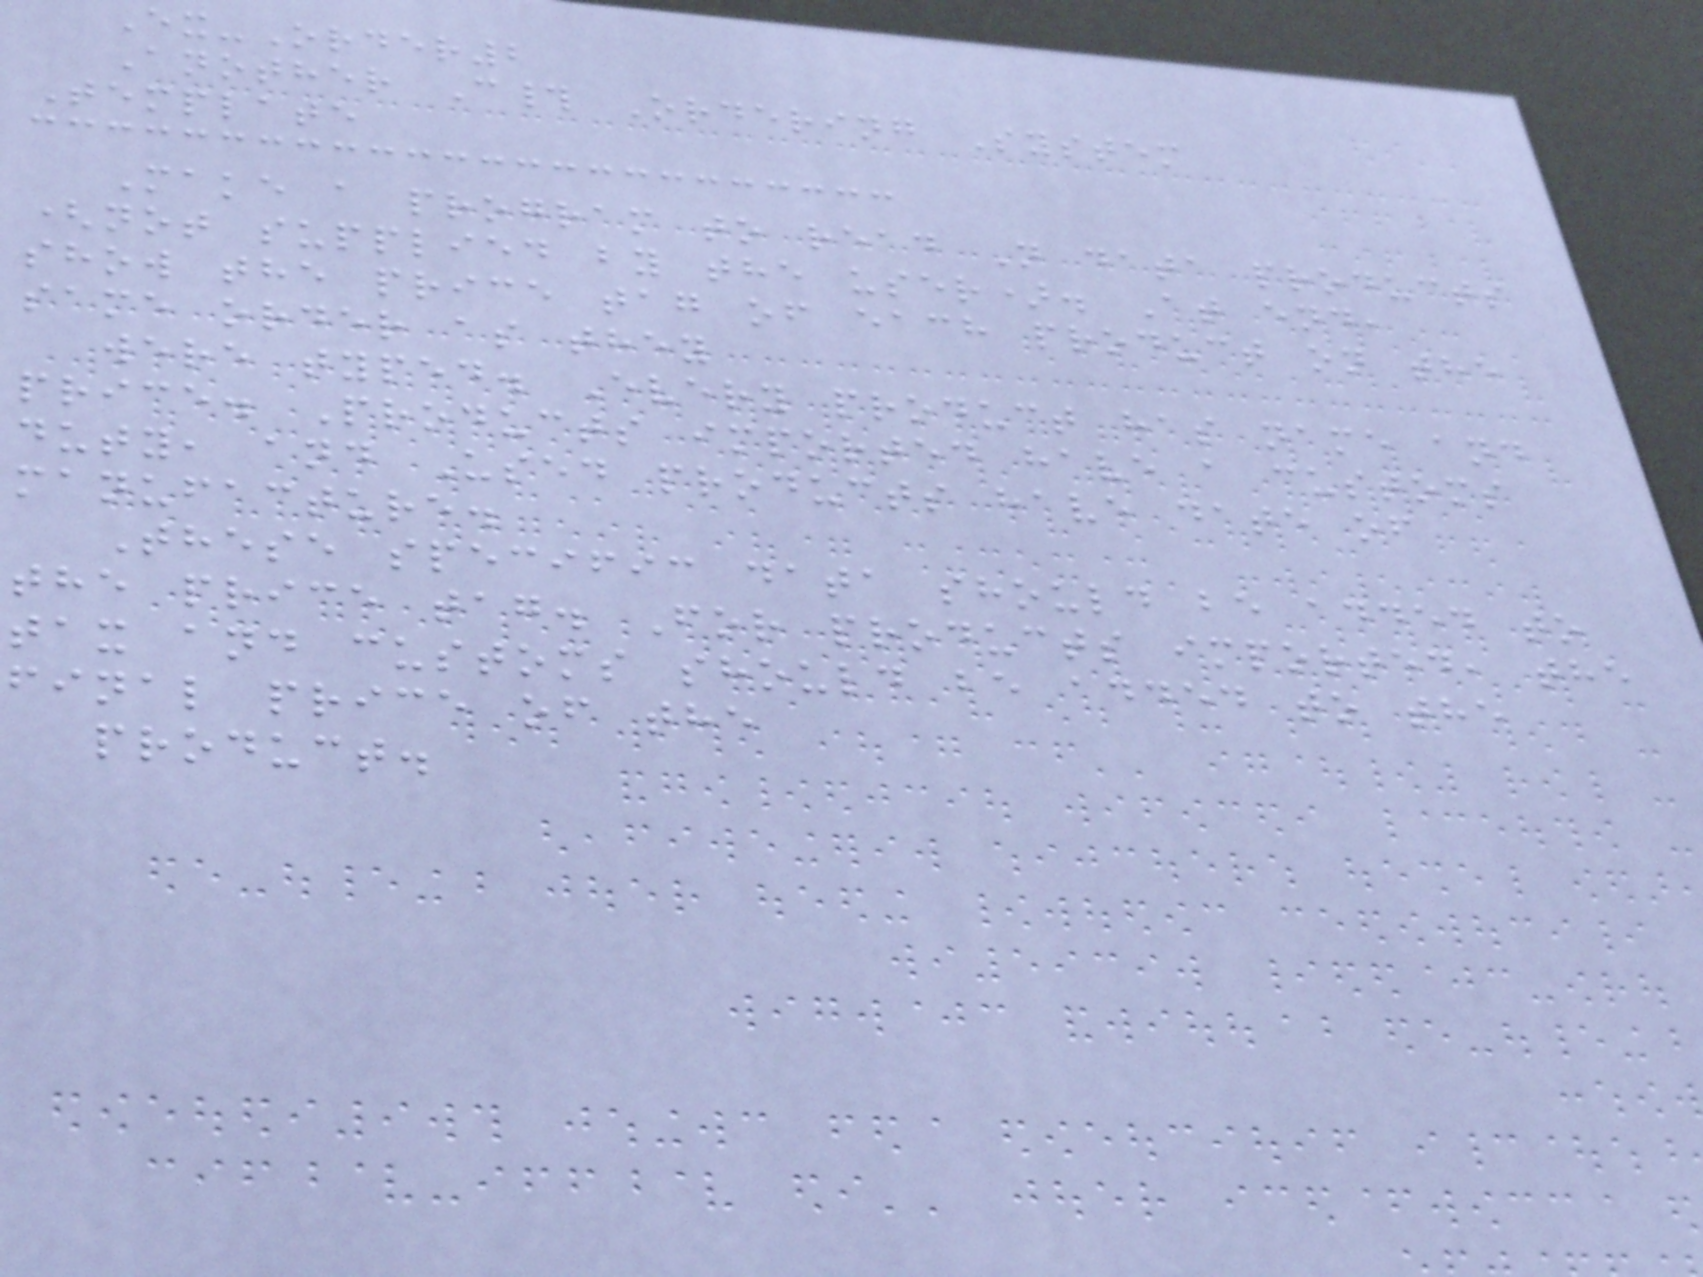Ex-Order2
Another C# Ordering System
Template
Make a program to read N data products
(not supplied by the user). At end,
show the price tag of each product on the
same order as they
were typed. Every product has name and
price. Products imported have a customs
duty, and Used products have date of
manufacture.
These specific data should be added to
the price tag. For products imported, the
tax and customs should be added to the
final price of the
product.
